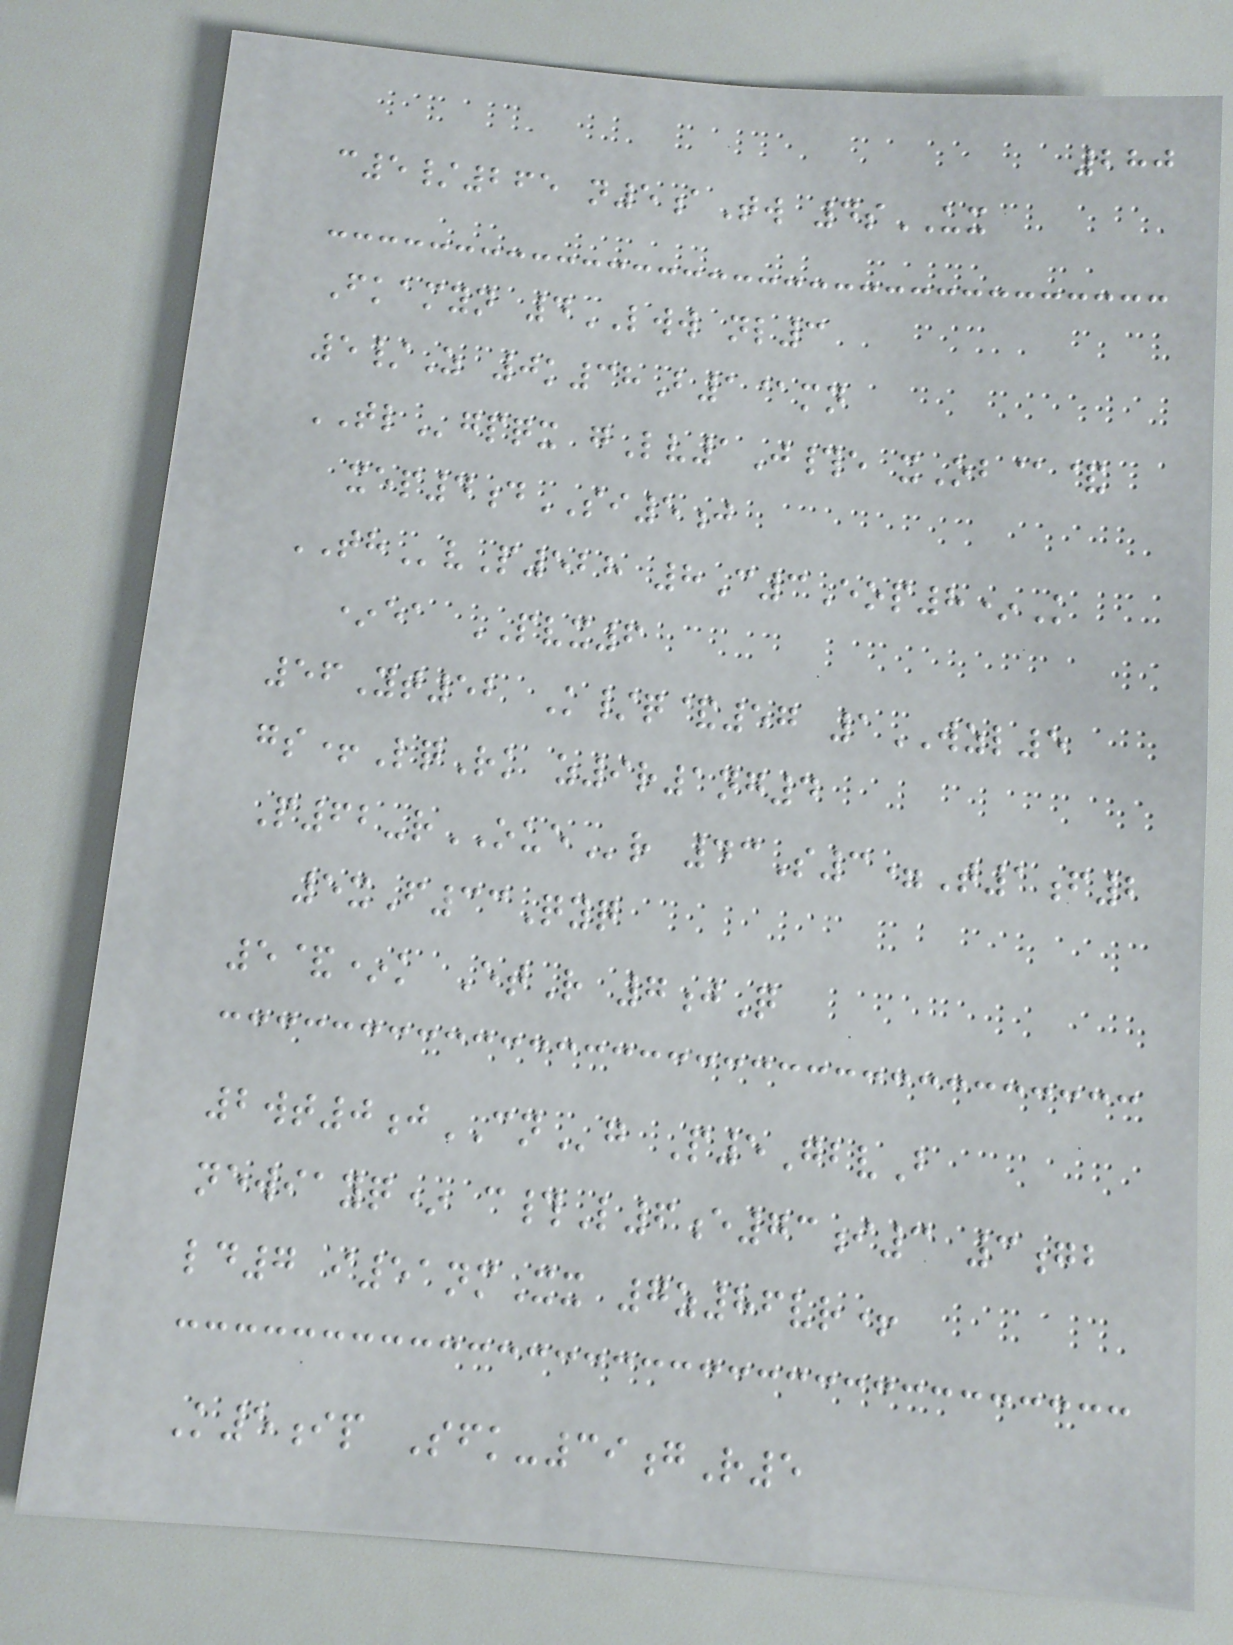280
c5/265 n5aTw 4sUX
Fkamyn 4LWW nl3
5/Z 0k38B1@mn
TLgpqx gLv1J#e xOb@&
xep4dSI5j
THvP528 8C3Eop8*K
*ea PVX6
56Yt52 K/q&57 1WZL5
gs+LqRk z9r1ng4
P62-rOUEr 43S3=T1f2
5xF33Qyq
5&*k EtR 7jQ
2wt0jCNg P5GbvB
newiayq* c#L6e73i3 3gb
ld7 i51nmXx 7z86vr+
K5ip Sfk-39gR5
